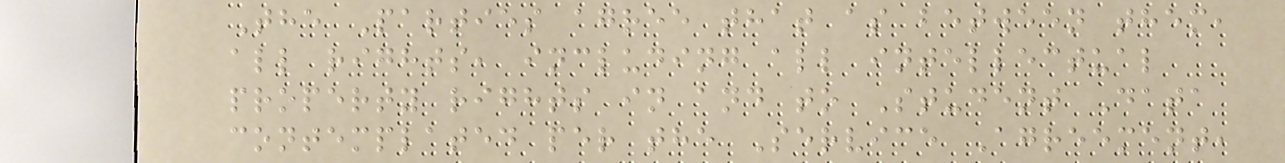The Parties agree that as between them,
all rights, including all intellectual
property rights in and to Student Data
contemplated per the Service Agreement,
